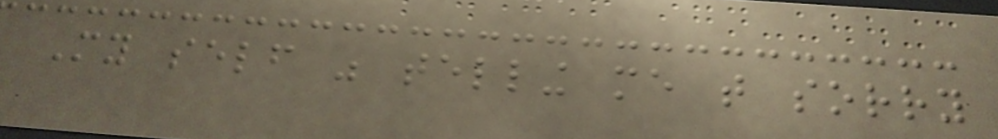My self was telling me that sorry
